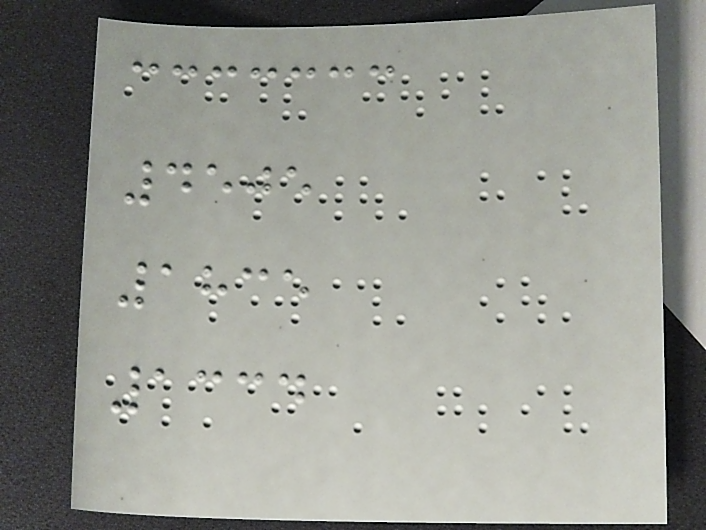4505
1835
1334
